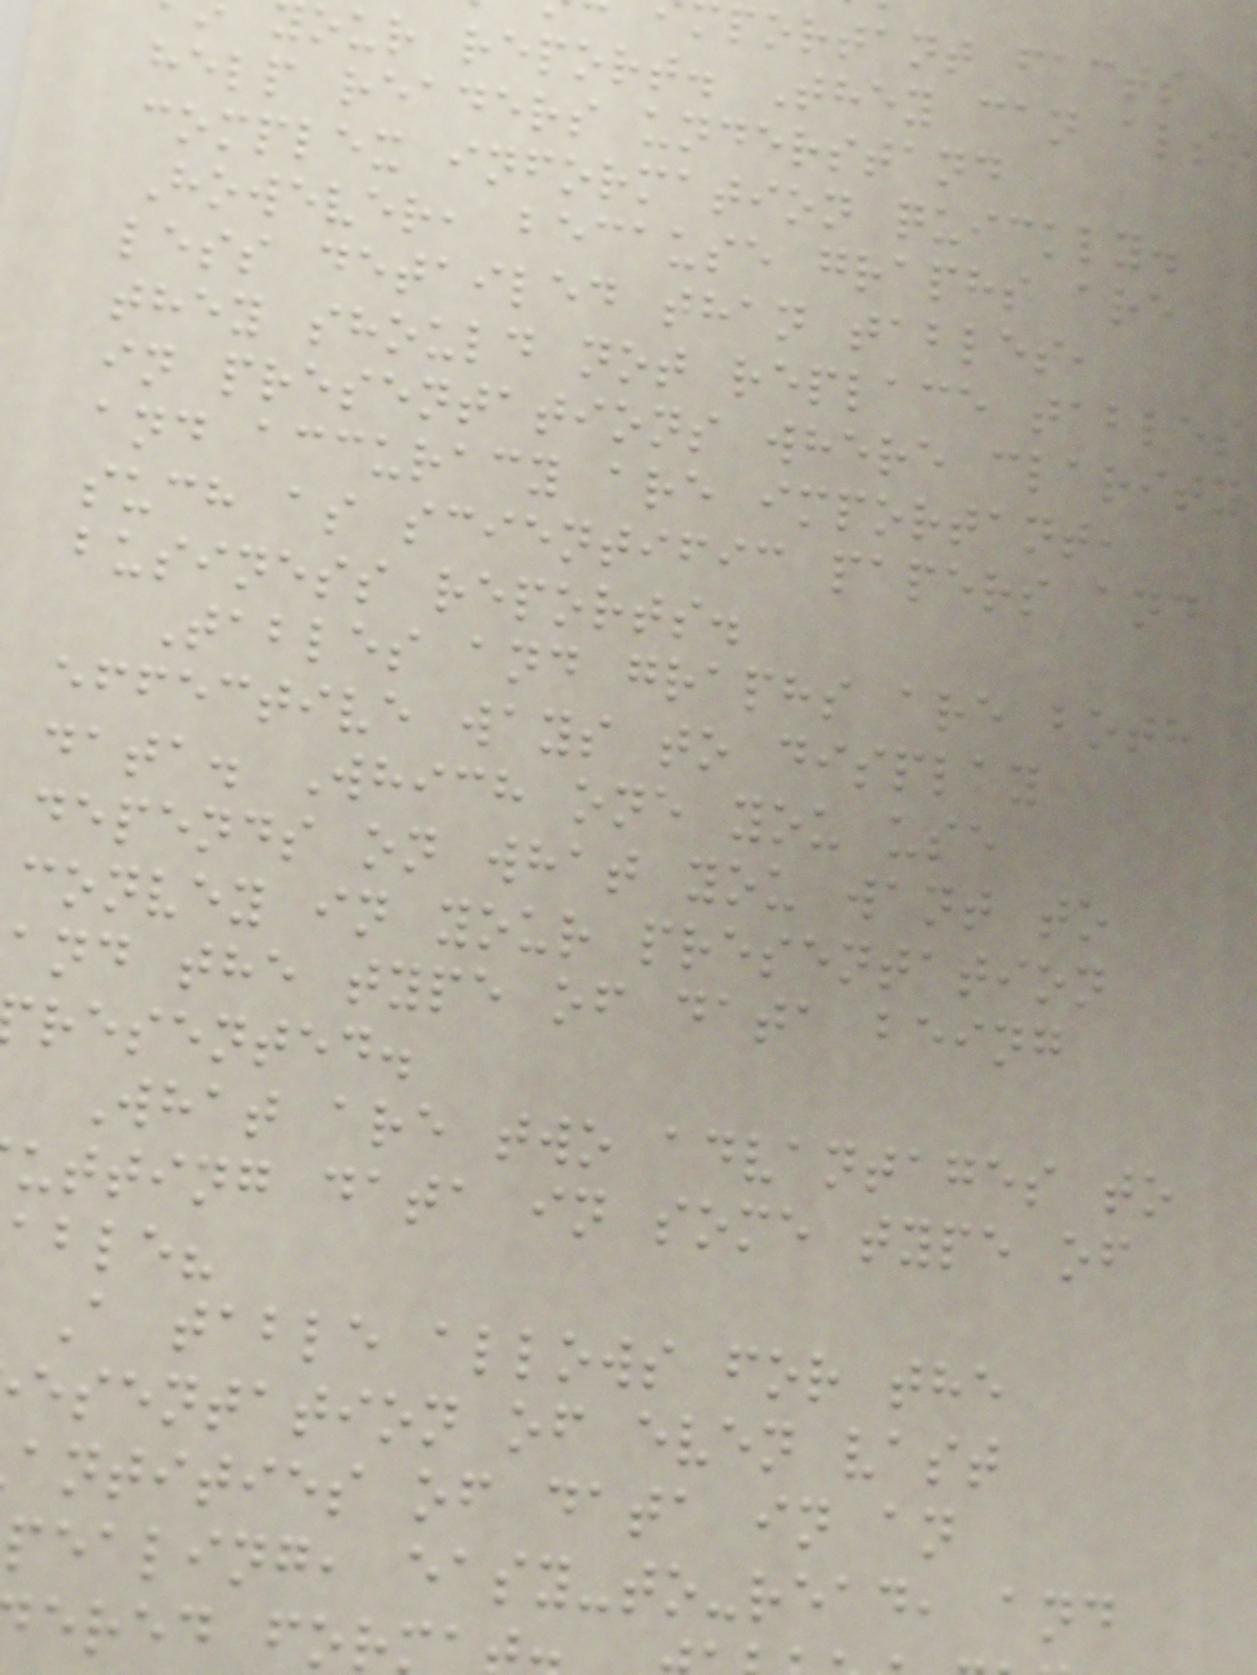portant facts
our report. They can also
help readers understand
complex information quickly.
However, because graphs are
less detailed than tables,
they should not replace tables
in presentations where clarity
and accuracy are important,
such as scientific papers and
business reports.
Tables and graphs are both
effective ways to display
data. Which one you use
depends on what you want to
convey in your presentation
and the type of data being
resented.
What are two advantages to
utting data in some type of
able?
A table allows for the
esentation of even vast
antities of data in an
pealing, easy-to-read, and
ered for
